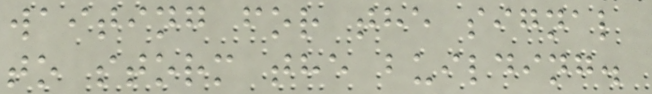waiting for the signal
to storm the building.
